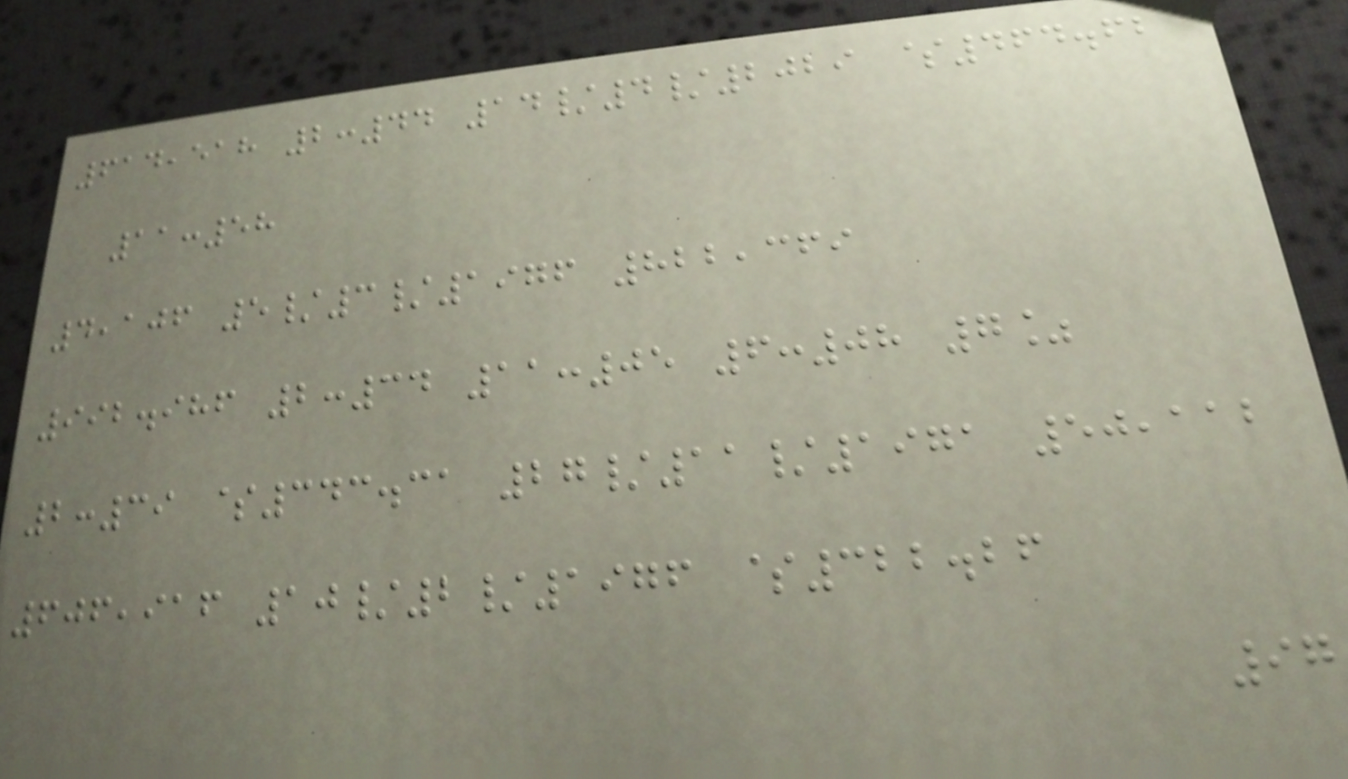614,518 2:44 14/4/2029 $464.62
11:58
4,106 5/3/1976 822,369
992.986 2:34 11:05 6:08 7%
2:39 $343.31 27/11/1971 50,112
606,916 10/2/1976 $322.26
97
